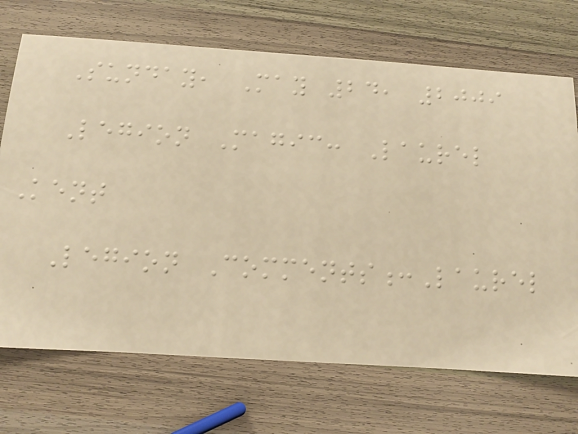Sunday, May 24, 2009
Legion Magic: Laurel
Kent
Legion Comments:Laurel
